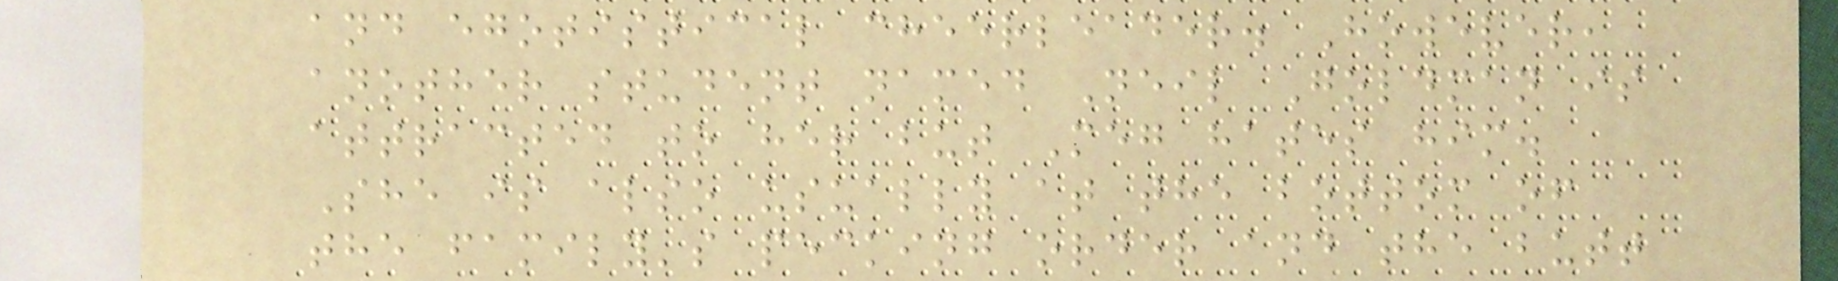and egotistical cheerleader. However,
another student named Neil Goldman is
attracted to her but Meg hates him.
She is also usually at the bottom of
the family's pecking order and the butt
